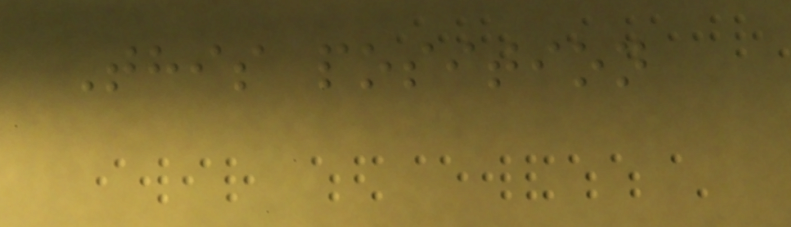This position
